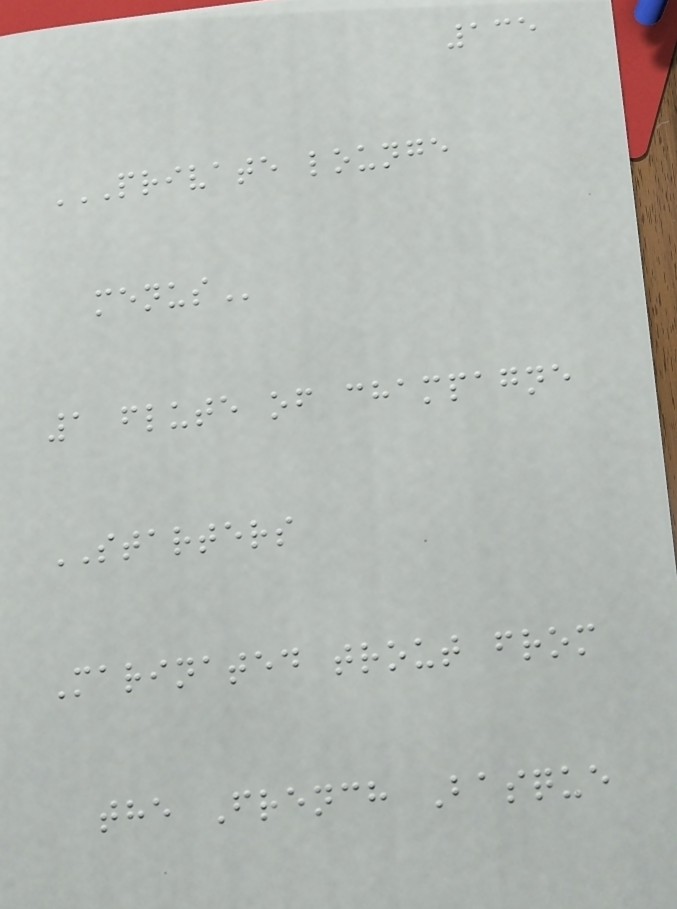135
PRIVATE LOUNGE
MENUS
1 flute of champagne
STARTERS
Marinated trout from
the French Basque
